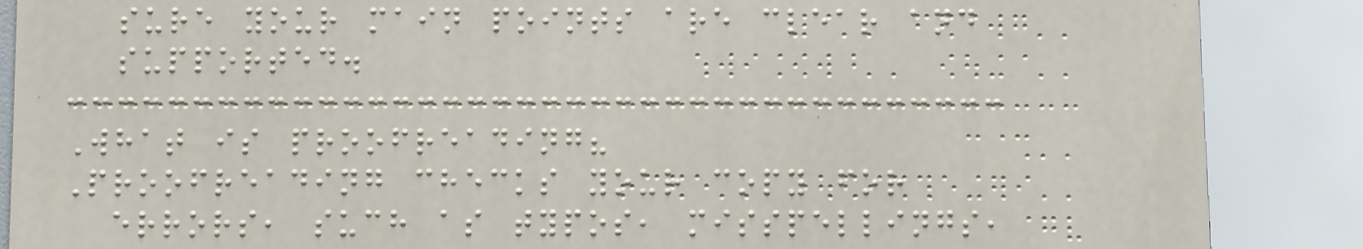sure your main points are clear and
supported.
What is proofreading?
Proofreading checks your copy for
errors, such as typos, misspellings,
